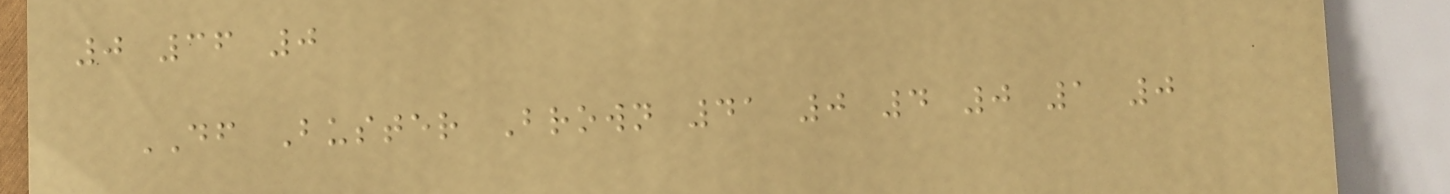0 36 0
DF Buster Brown 41 0 4 0 1 0
